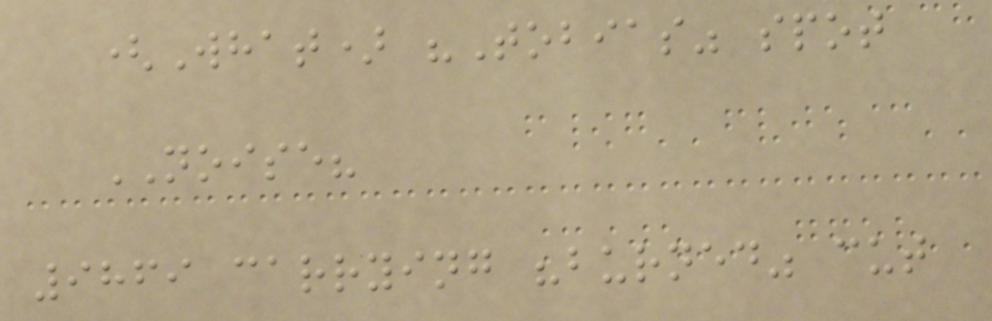(What) "Tobias" spot
NOISE?
9869 carrying "burned" cut
